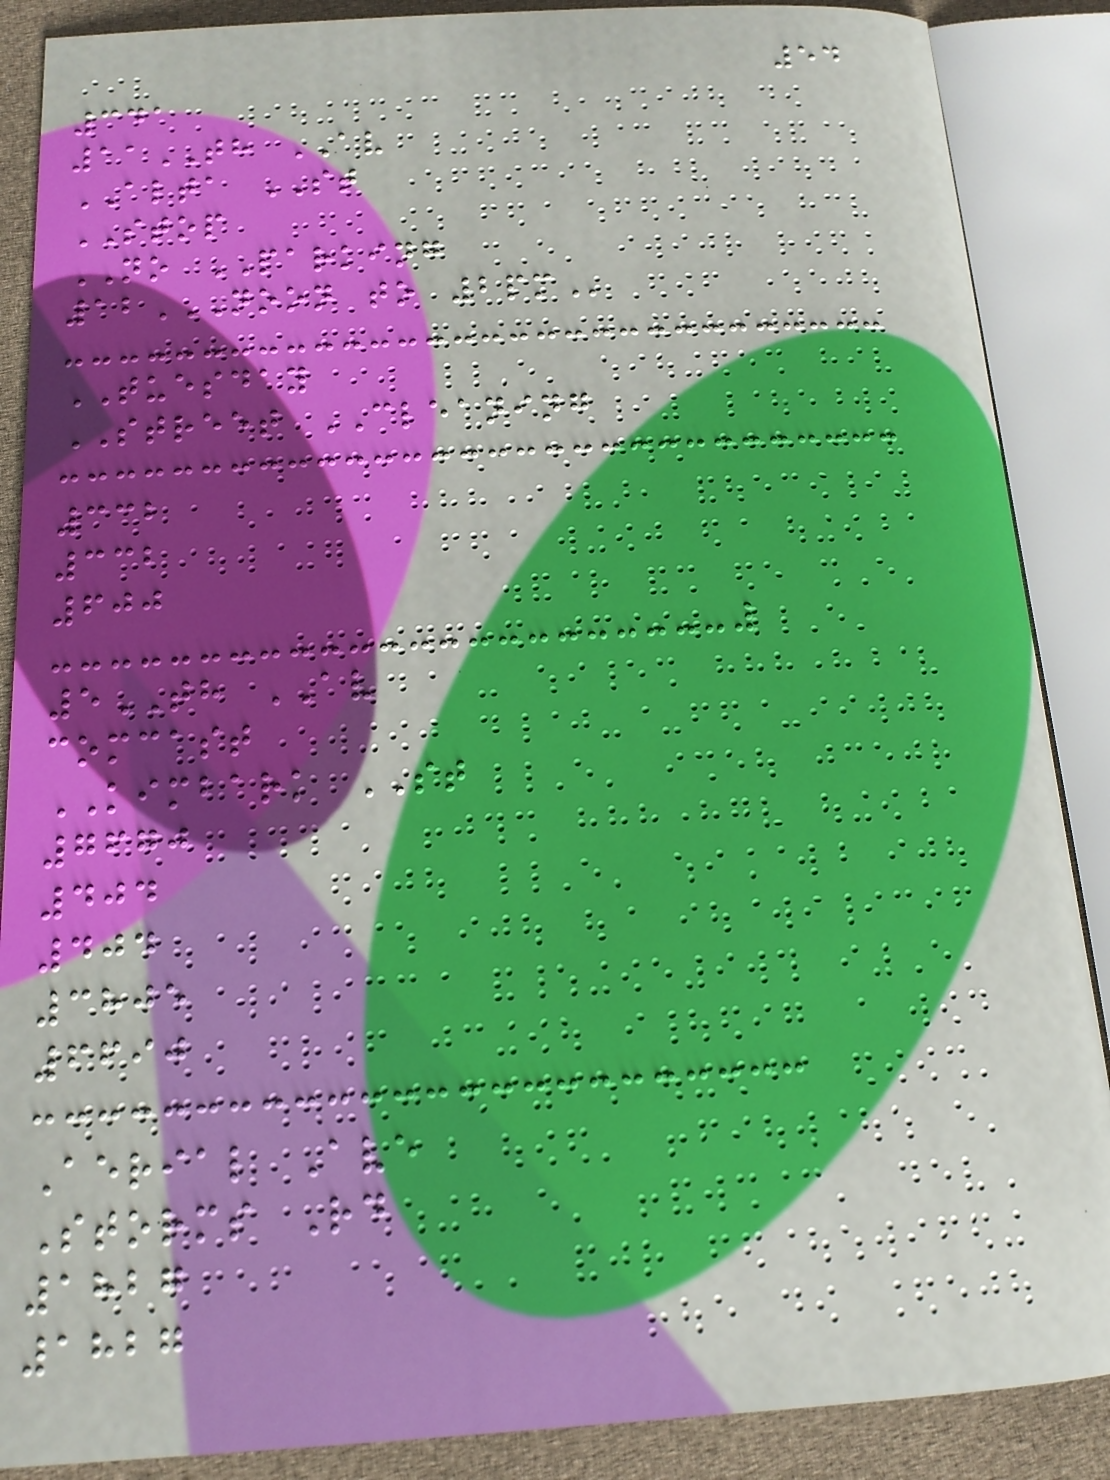54
341
11TH AV
ALTA ST
STOP
NO PARKING
12NOON TO 2PM
TUESDAY
STREET CLEANING
332
332
600
5TH AV
comcast
KIMBARK ST
7670
404
404
3805
6690
Aerial Ave
Storms Rd
1827
1827
